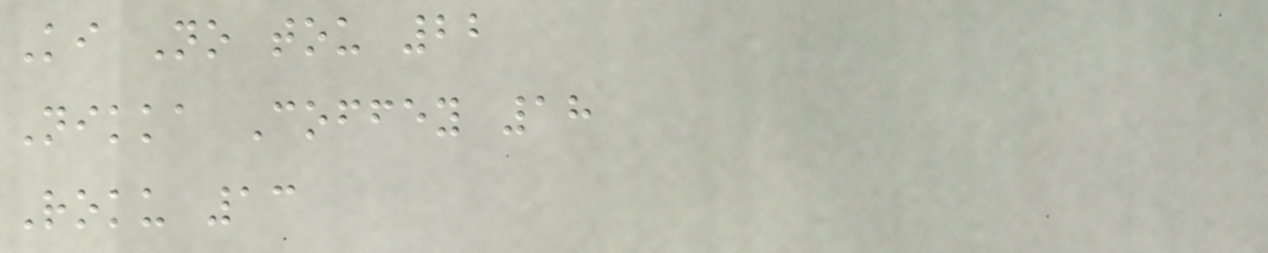Ki No tou 22
Nikka Coffey 18
Roku 13
